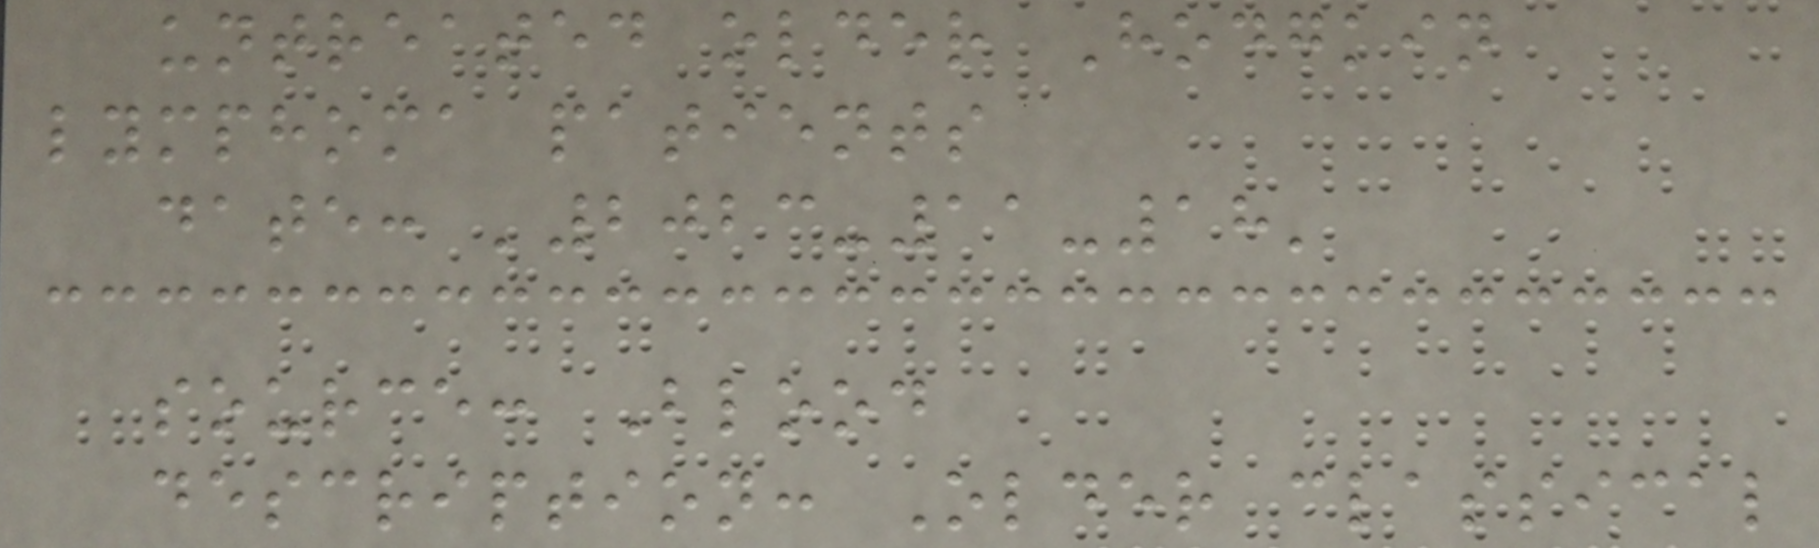untreated older Hodgkin
lymphoma patients
date: '2023-11-18'
source: Blood
description: Older classical
